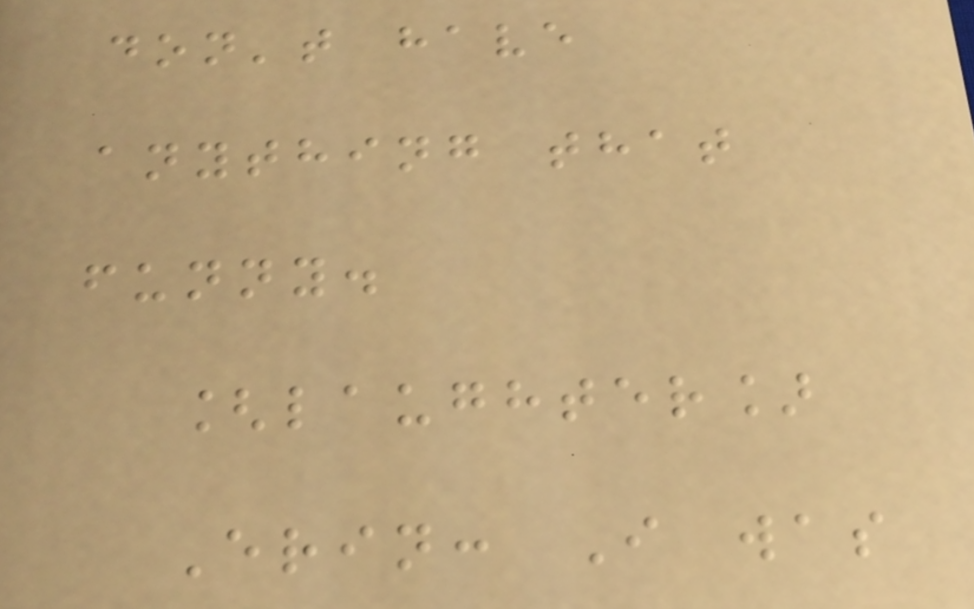don't have
anything that
funny.
[laughter]
Erin: I was
